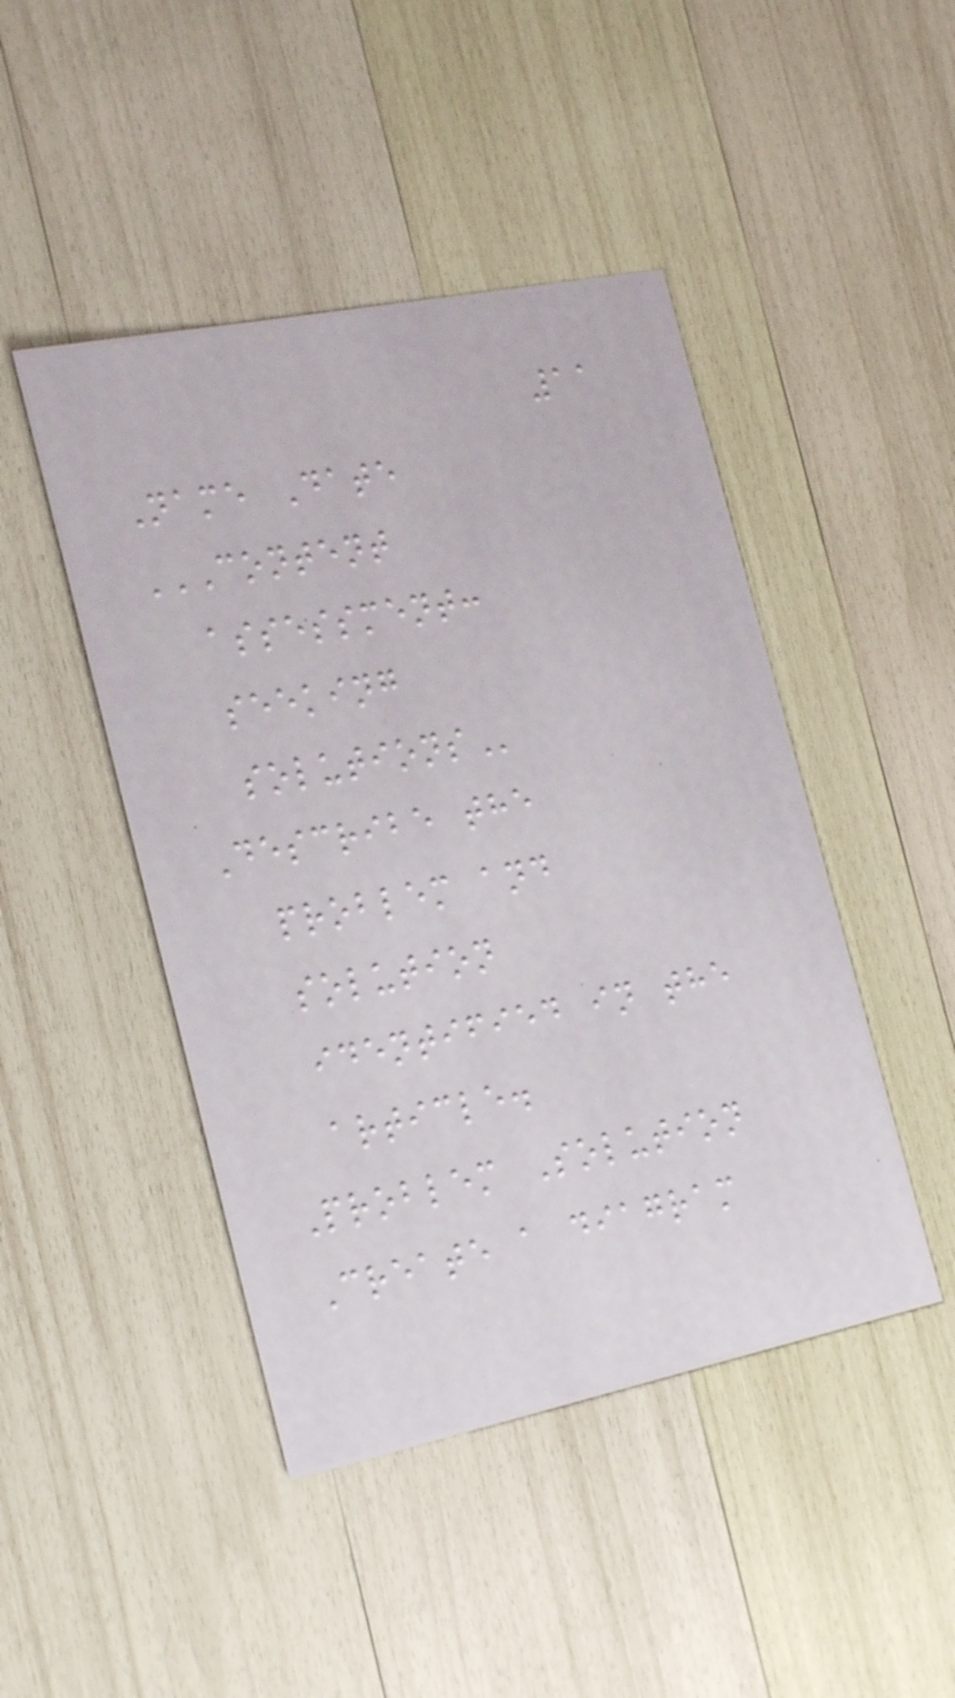11
Name Date
CONTENT
ASSESSMENT:
SEEKING
SOLUTIONS
Describe the
problem and
solution
identified in the
article.
Problem Solution
Create a diagram
